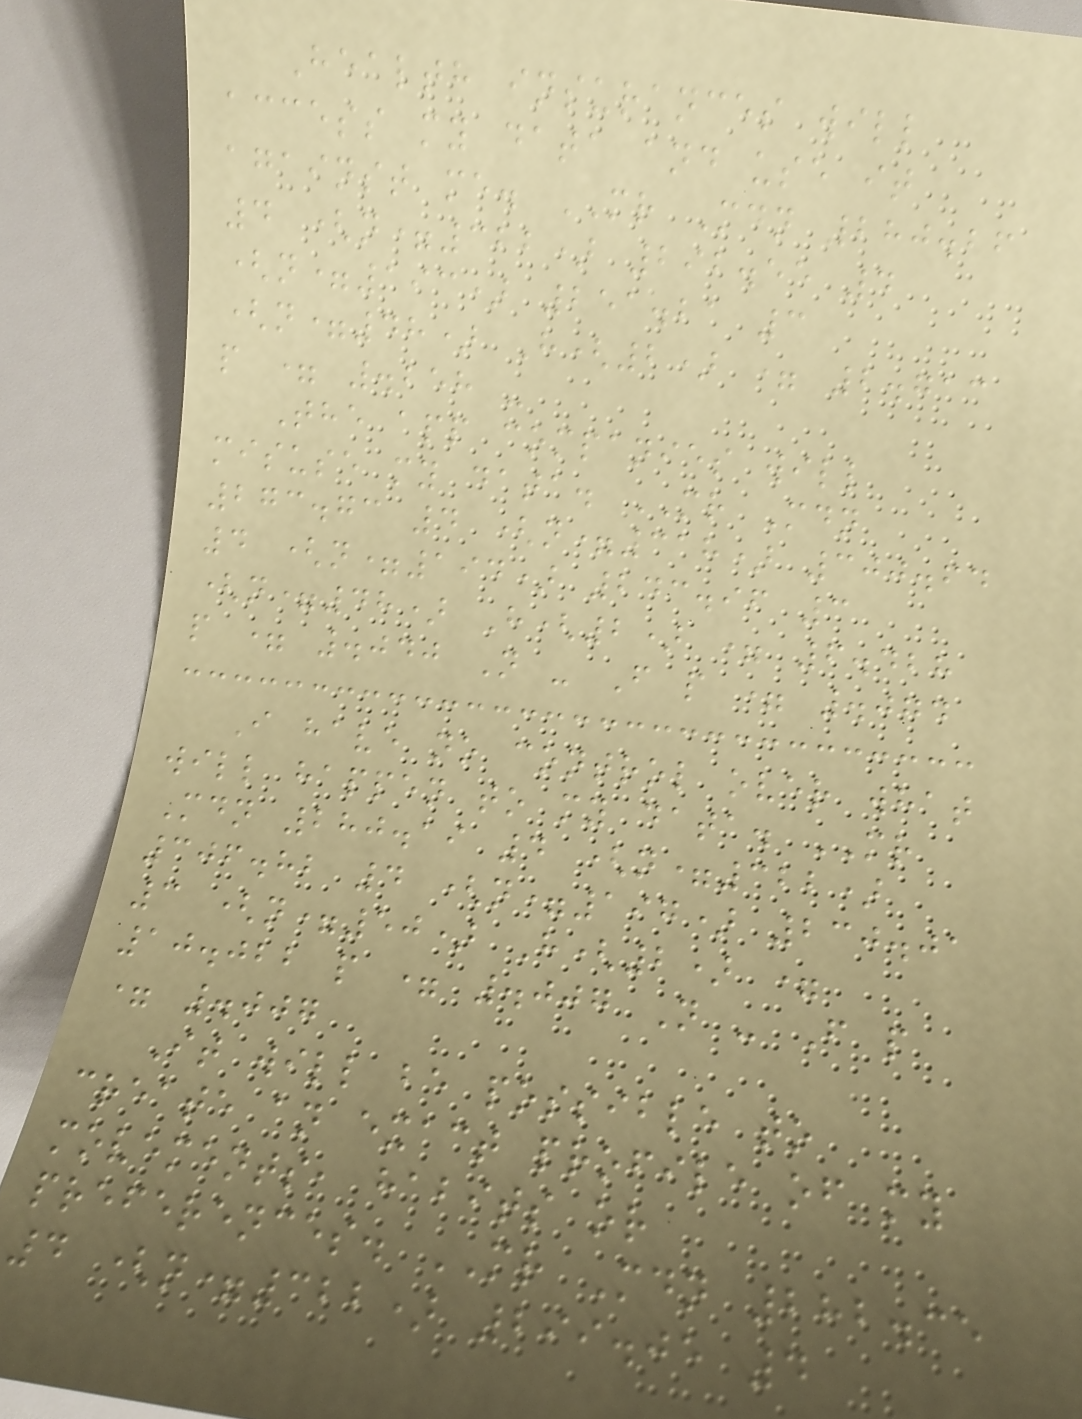Health insurances will
access my data and use it
against me. MR Mdn 280.26
4 (n=322) 292.55 4
(n=193) 251.21 3
(n=48) H(2) = 2.713
p = .258 -
The app companies will
misuse my data. MR Mdn
273.73 4 (n=318) 300.64
4 (n=194) 243.96 3
(n=48) H(2) = 6.428
p = .040 N - F p = .074
I have no control over what
will happen to my data. MR
Mdn 280.19 4 (n=322)
306.82 4 (n=197) 230.01
3 (n=50) H(2) =
10.022 p = .007 N - F p
= .007
It will be possible to
create an exact profile of my
movements, habits or
preferences. MR Mdn 282.35
4 (n=322) 299.05 4
